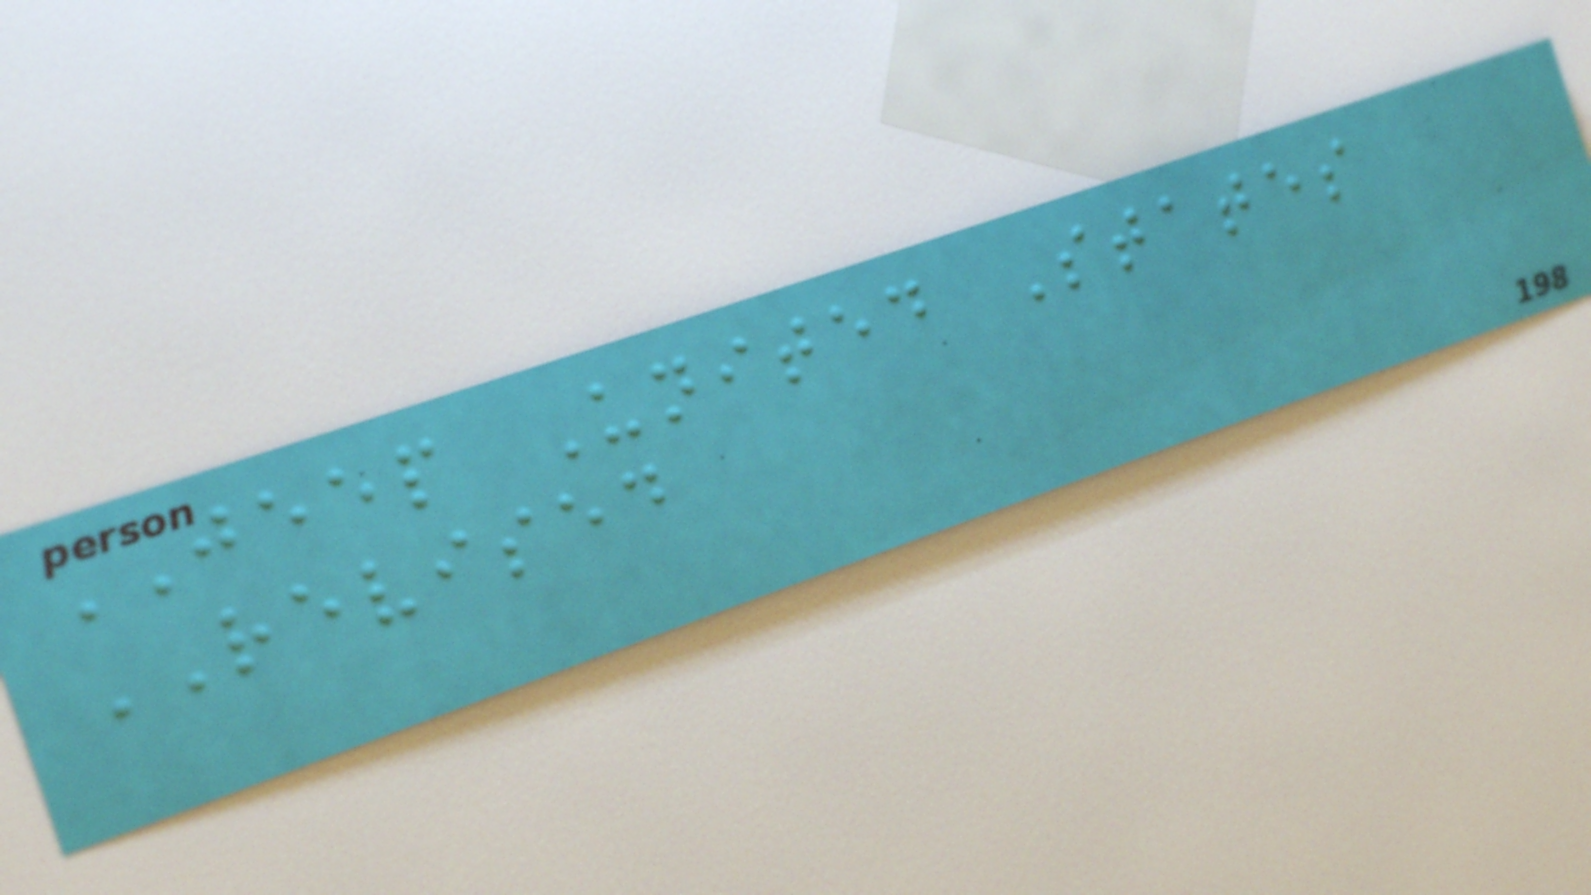JEEP United States
REVISED
